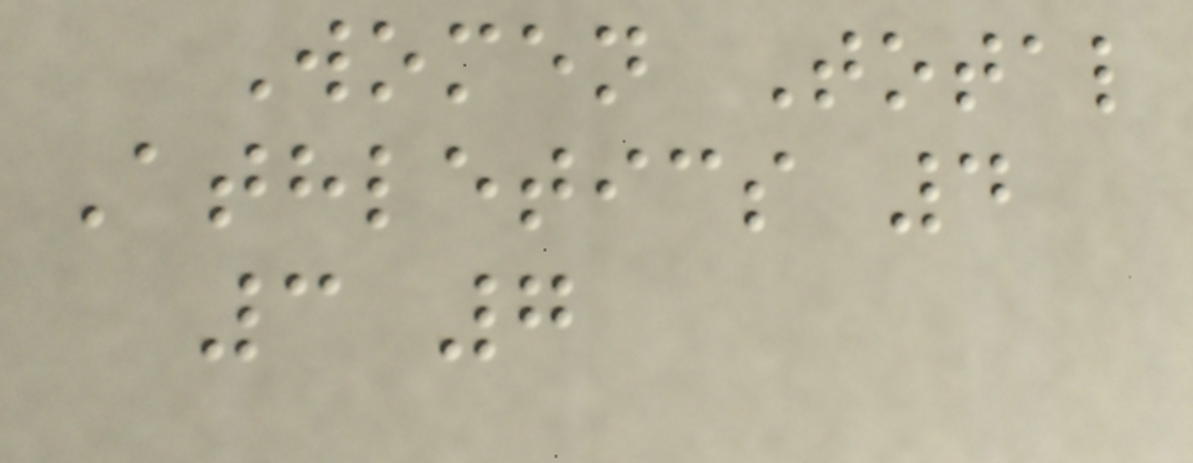Women Total
Athletics 4
3 7
